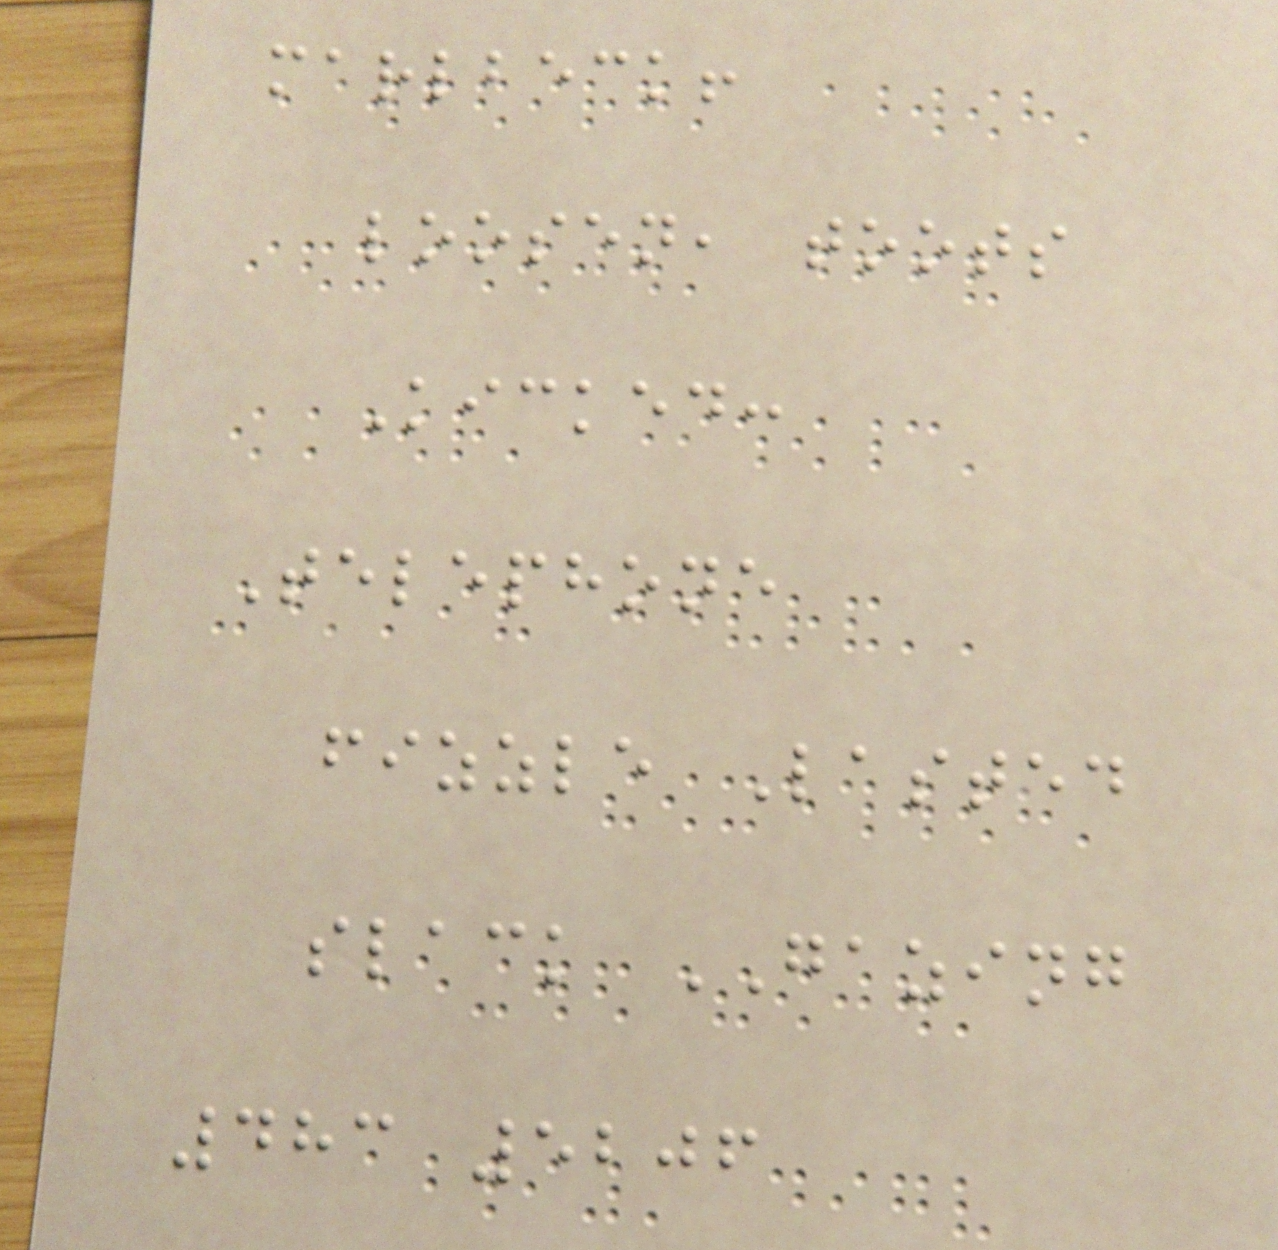marlbeck!
loosen, toots
Kicked:
Telephone
fizzle Lasted
slack GAZING
483 5206
